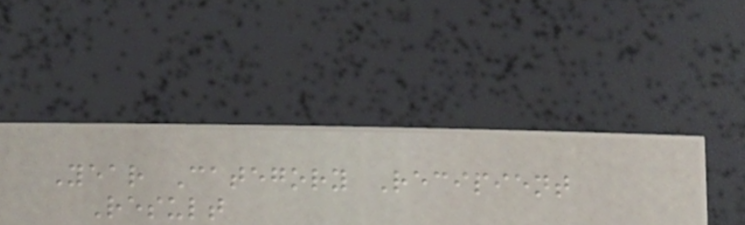Year Category Recipient
Result
